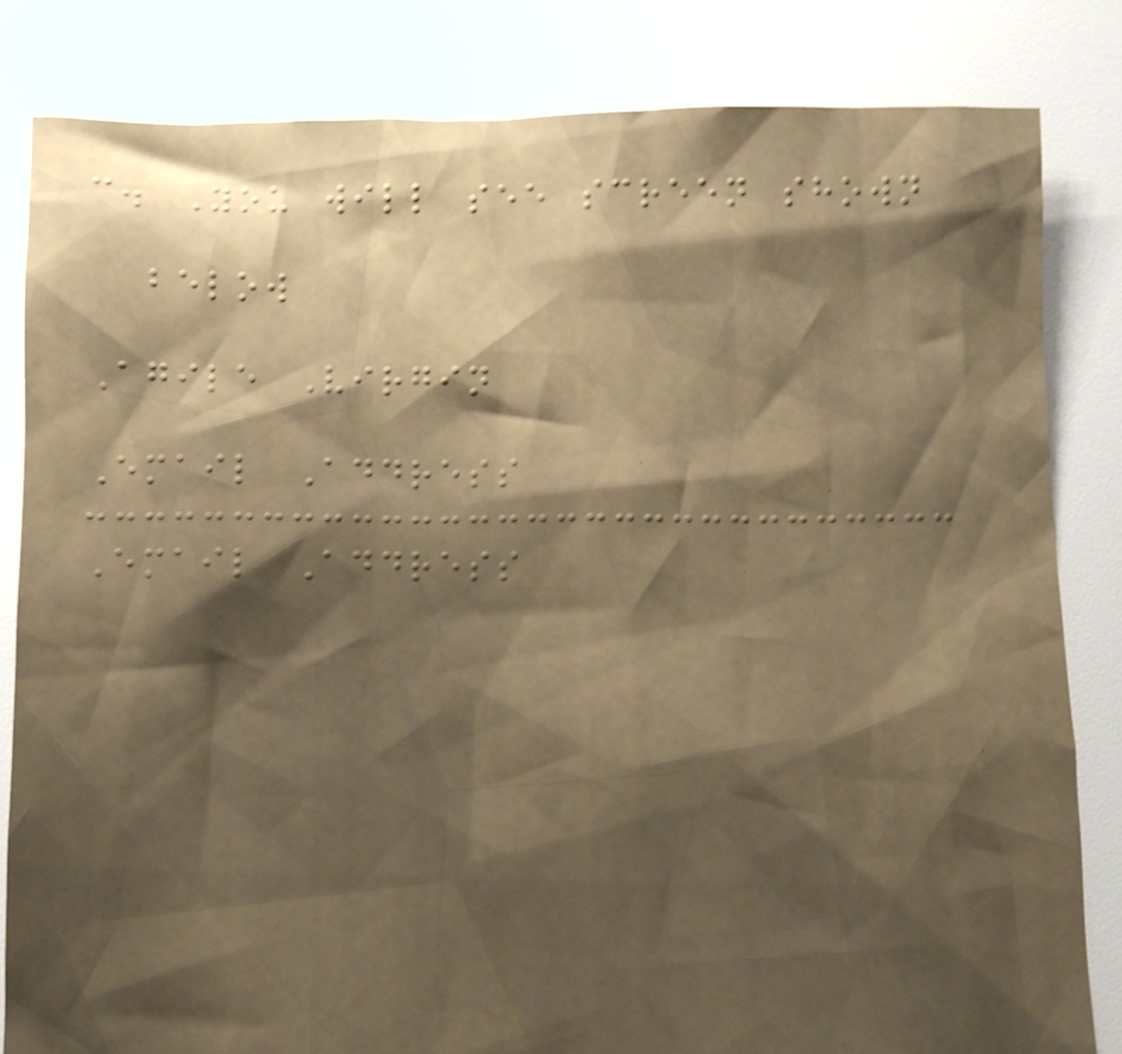c. You will see screen shown
below
Agile Virgin
Email Address
Email Address
